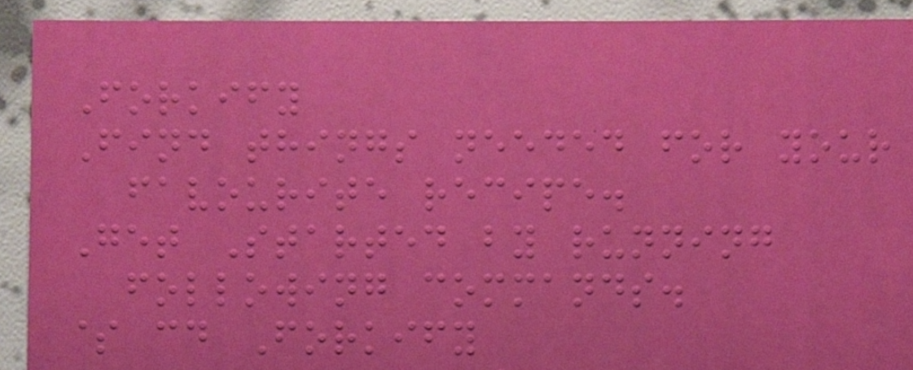Forkify
Find things needed for your
favourite recipe.
Get Started by running
following commands.
$ cd Forkify
